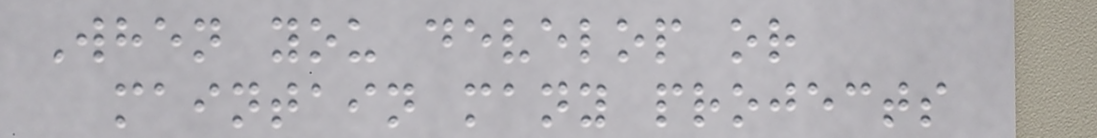When you develop or
maintain many projects
